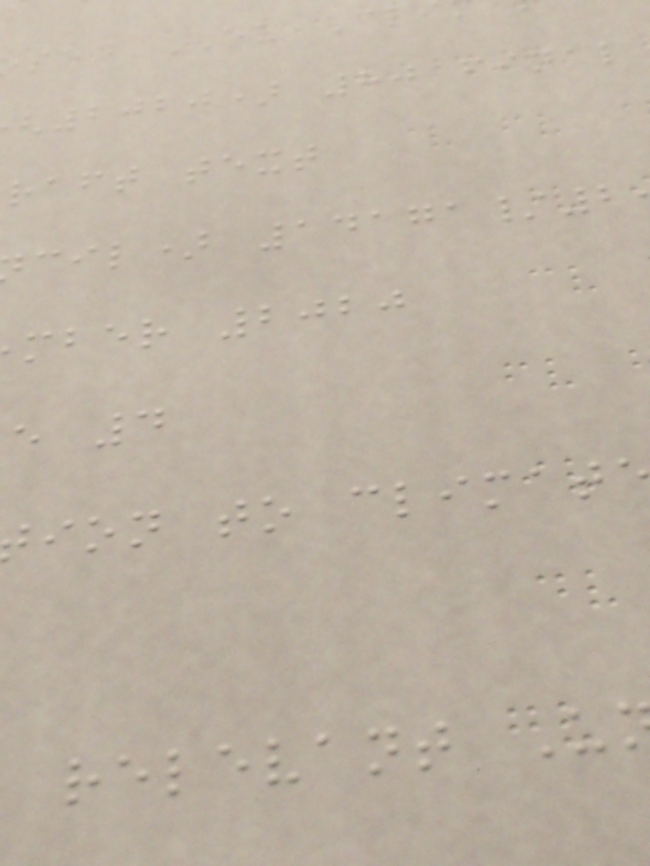sed EU Cl
2020) 80 final
raft text
cil) 14171/2
mber 2020
e 4
ion to climat
relevant U
